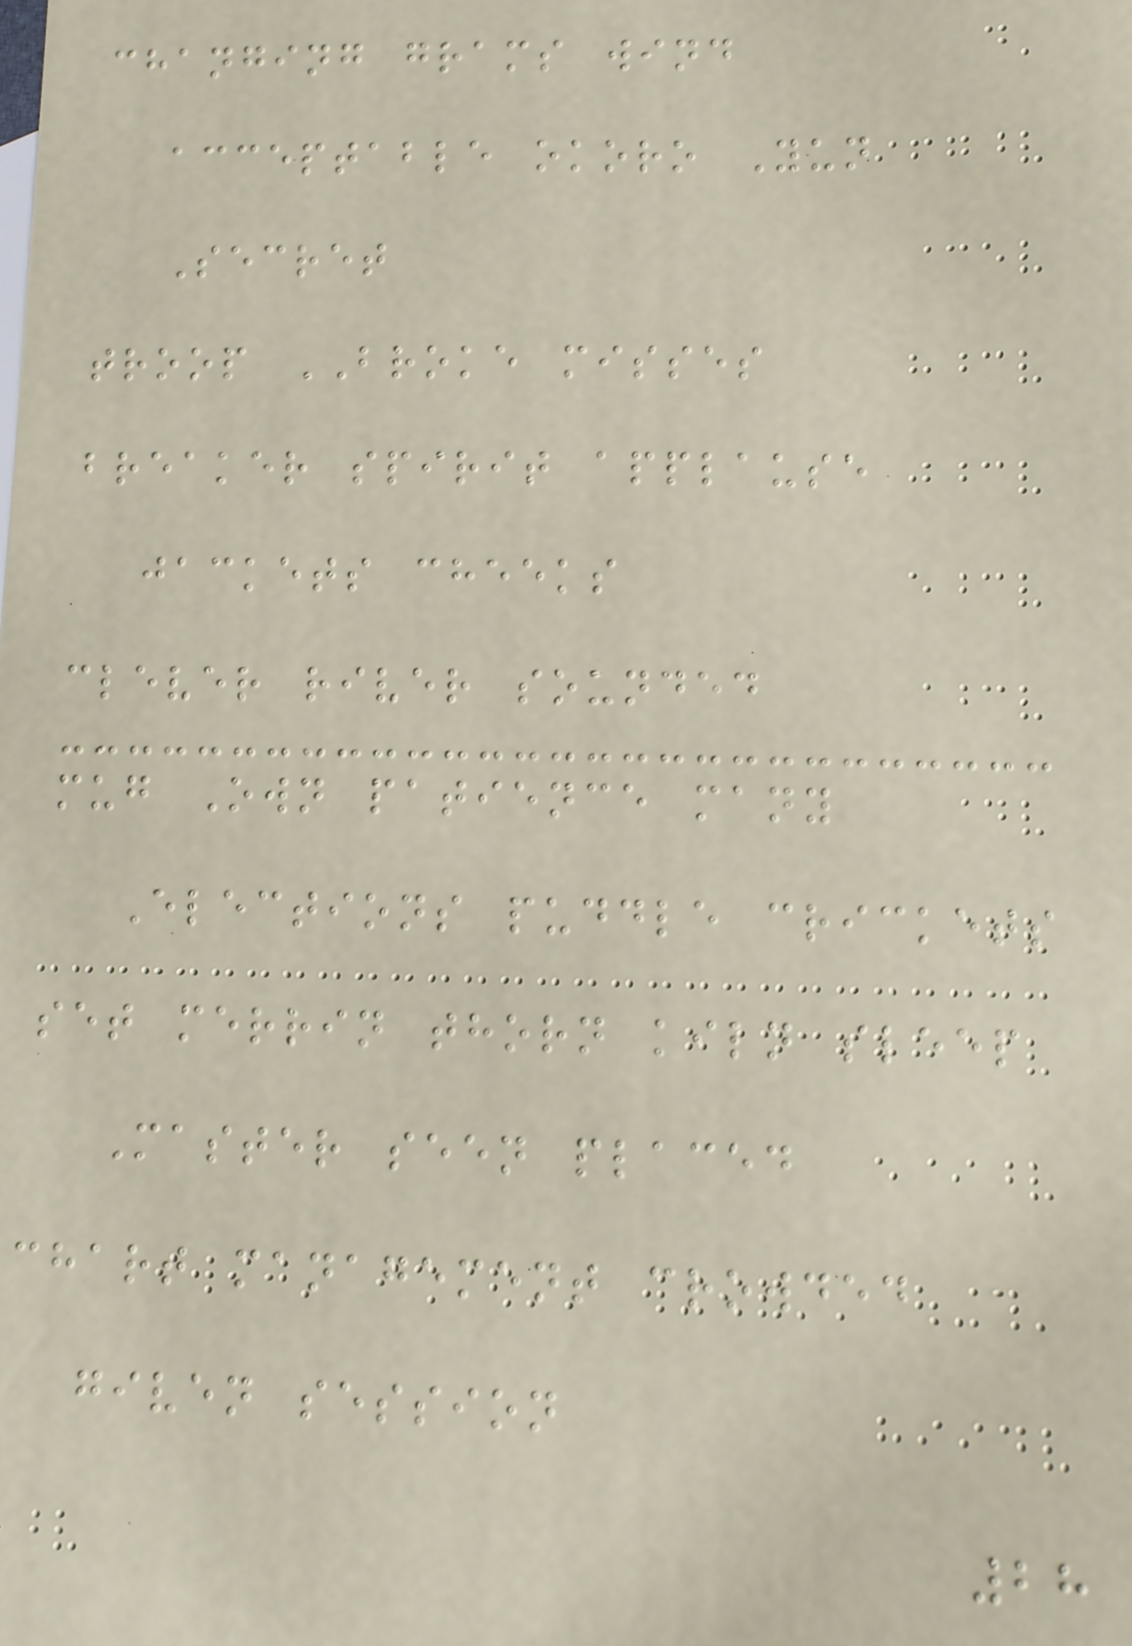changing grams wind
acceptable okoro Yun
Secret
troop BROKE misses
breaker spirit applause
jackets cheeks
clever river sounded
mug Own patience many
Elections puddle crickets
set merrin thorn kiln sleep
Master seen placed
chart management crowded
given session
28
